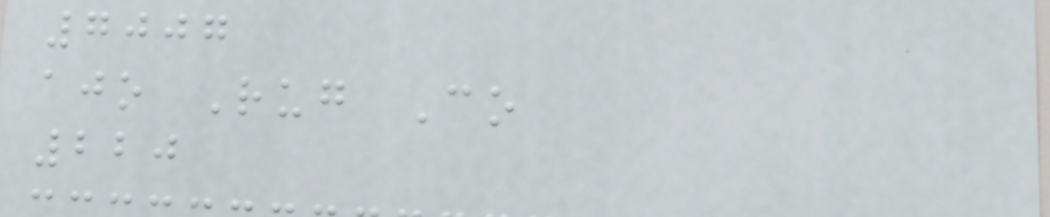7007
ajo Rug Co
220
